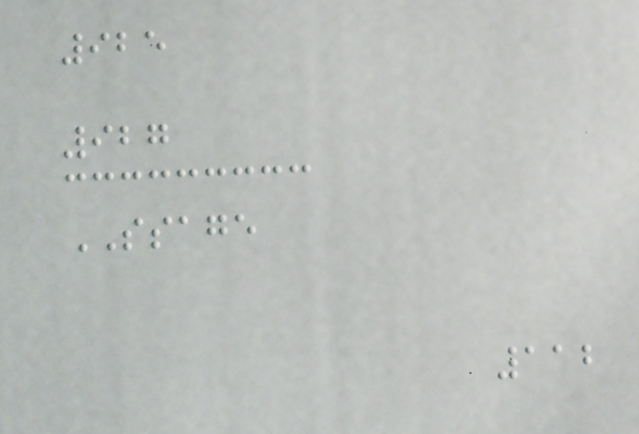925
927
SSAGE
112
